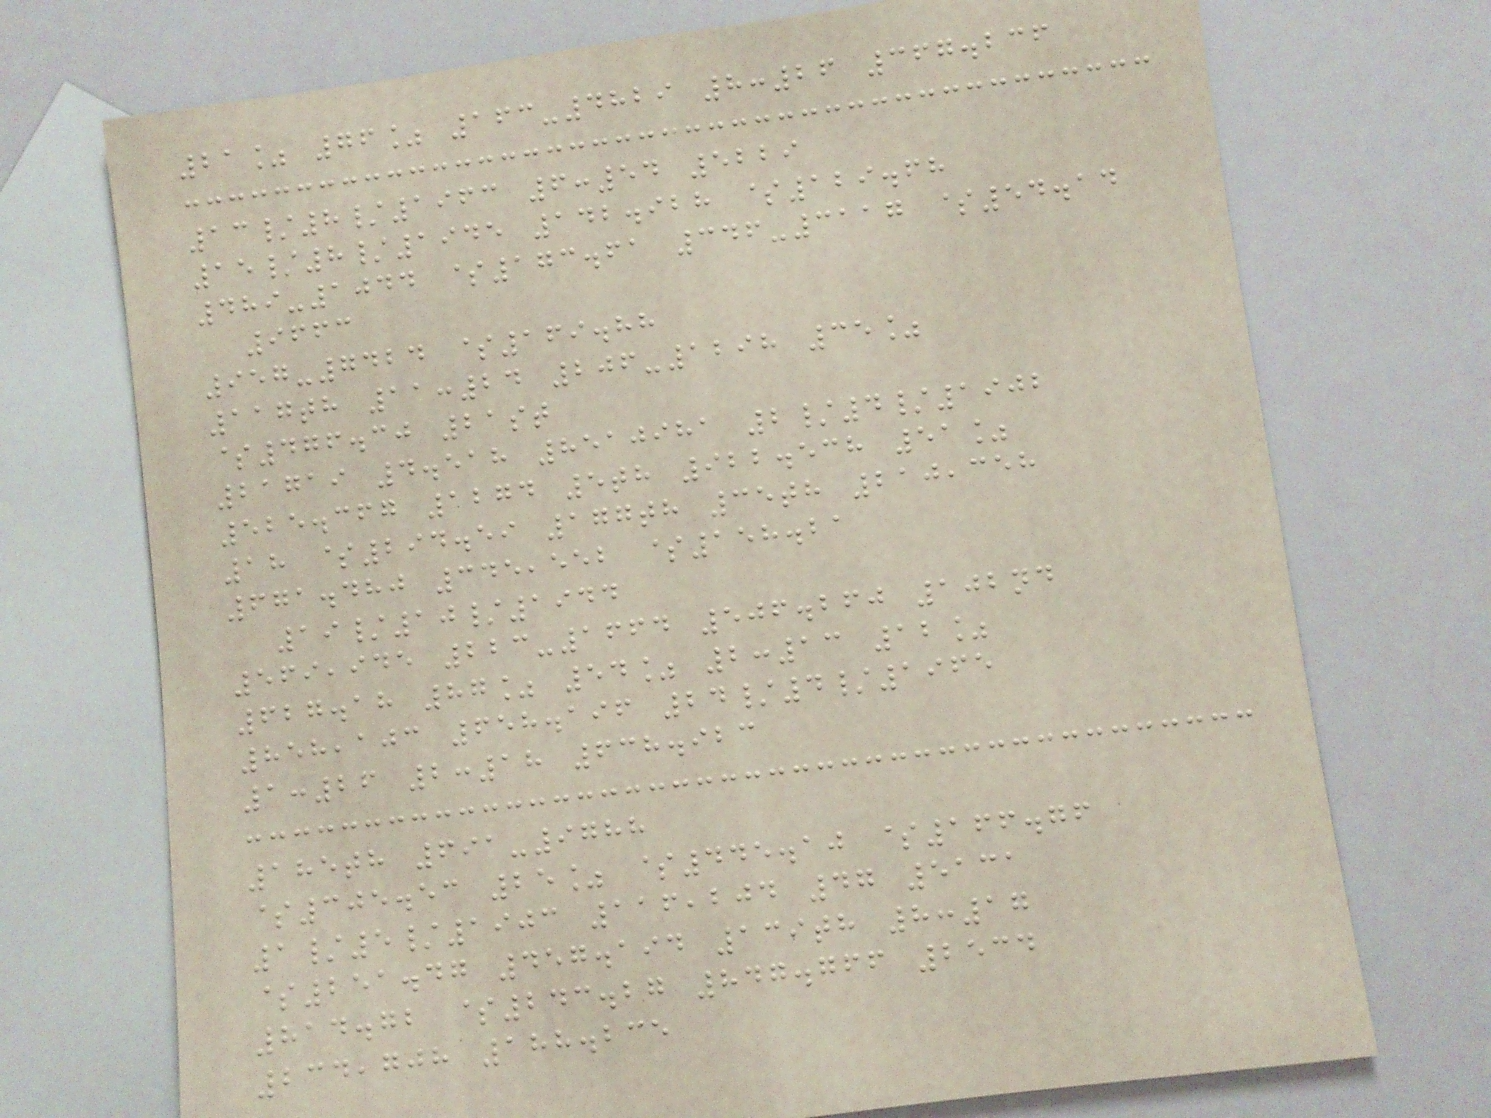21% 76% 163-4829 8:26 367.236
13/8/1963 6:54 5229
15/8/1945 142.928 $129.68
489-1044 $173.61 346-3117 $54.14
9663
957-7424 $169.88
117th 11:24 206-1298 35%
$476.30 21st
21719 4.518 8510981 2/4/1902
525.367 1274 5th 922.538 51%
18 $294.59 177th 35th 210,358
671.480 345,552 $158.21
19/10/1944
569,945 223-1664 506.260 102nd
627.18 87% 54% 2:13 12%
858,103 658.196 24/4/1965
1:26 2:18 638.923
185th 691-9788
$305.53 25% $445.10 $166.76
1/5/1903 116,204 47 5131
$251.47 457.194 139th 8:17
814.72 $243.27 847.766 2534
234,708 188.235
